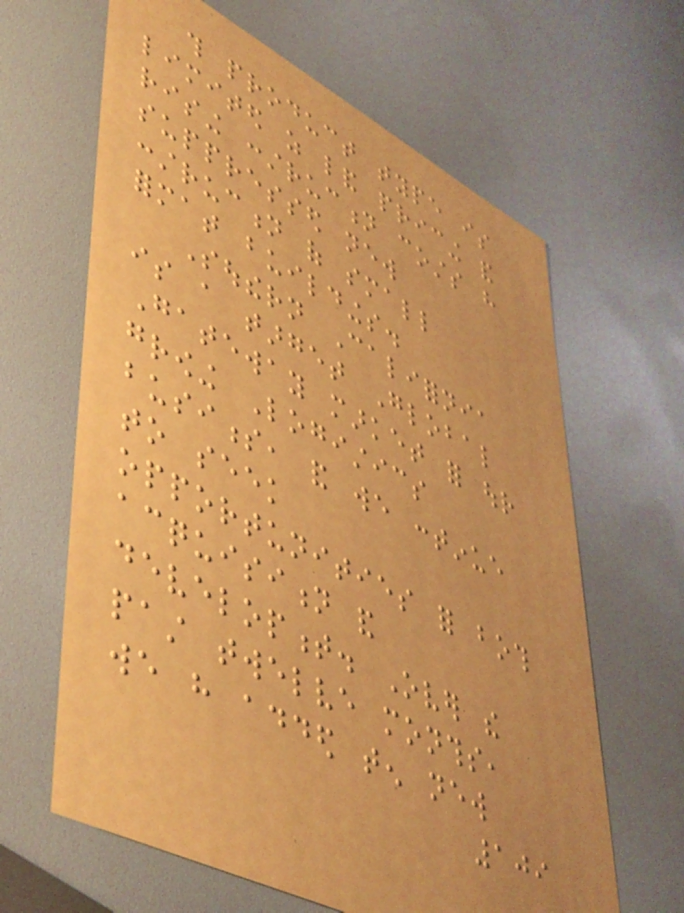this product type is
limited as land pricing and
rising construction costs have
suppressed new
construction of small
format buildings.
Southern California
is a target Global
Gateway market for our
growing Logistics
business, and we continue
to seek
opportunities for both
acquisition and
development. Over the
past twelve months,
we have added ten new
109
